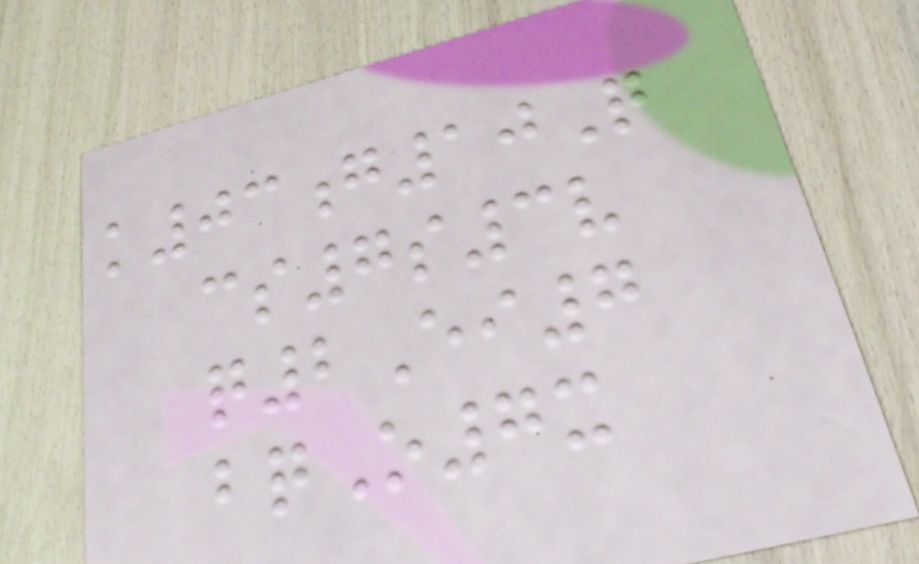k03g10Q
cs7s3v
q2Ei7
bqO7x
